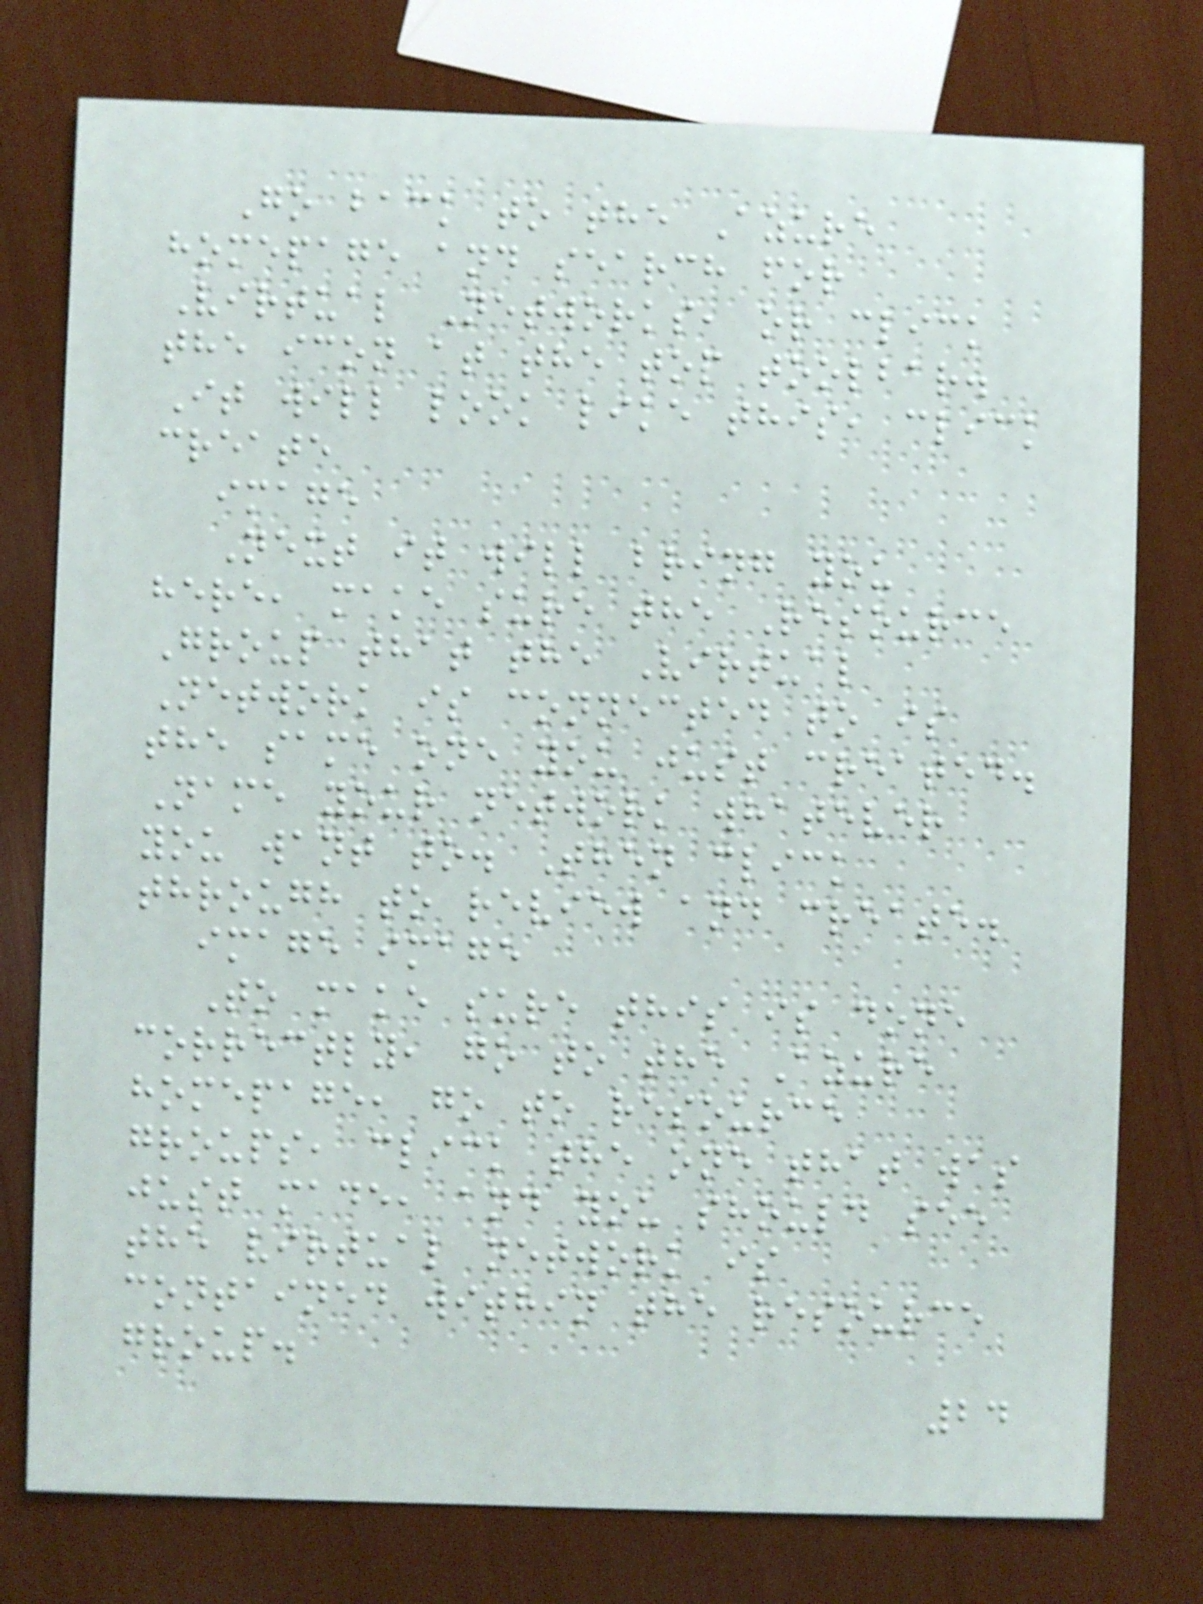Go back to the Azure
homepage and search for
Virtual Networks, or click
the icon at the top toolbar.
It will look like this, click
create
image
Next it will bring you
here, make sure the Resource
Group that the Virtual
Network is connected to is
the same one you just created.
Name your network whatever
you want to. Then click
through to review and create.
image image
To make sure this is done
correctly, go to the Azure
homepage, go to resource
groups, click the one that was
just made, and you should see
the virtual network is
contained within the resource
group.
24
